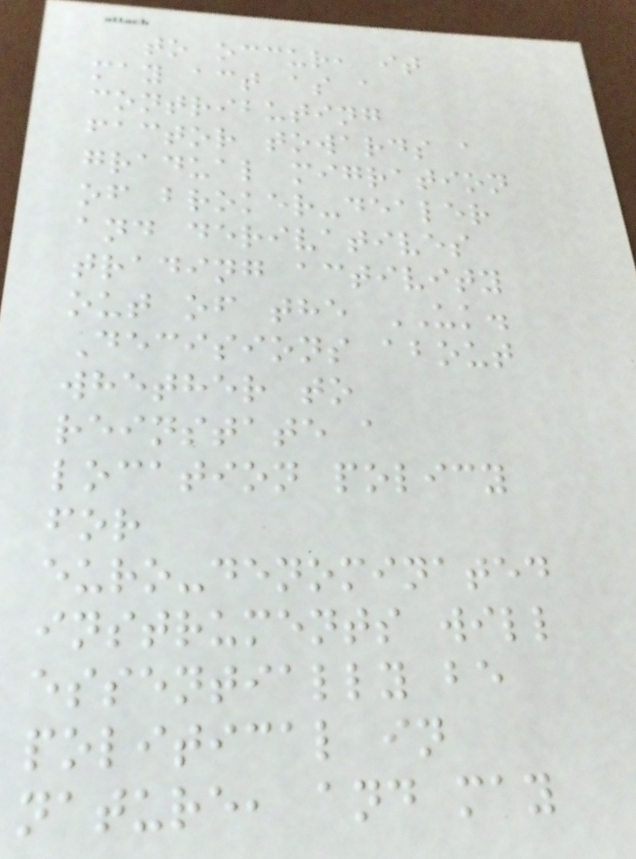to occur, it
may act as a
contributing
factor towards a
gradual migration
of broker-dealer
and derivatives
trading activity
out of the UK.
Decisions about
whether to
reinstate a
location policy
for
euro-denominated
instruments will
essentially be
political in
nature, and may
